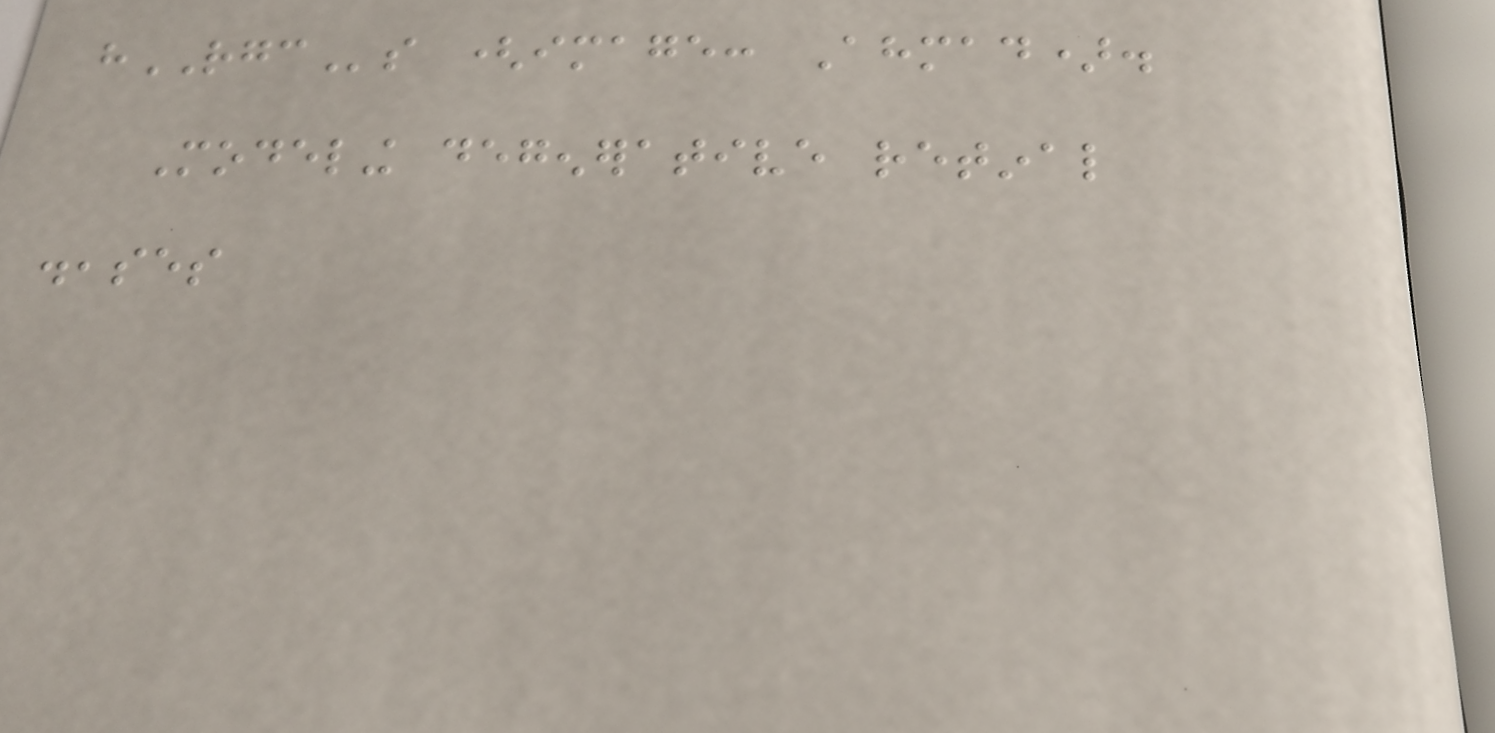hRGCs (image: Ahmad).
Modeling degenerative retinal
diseases
